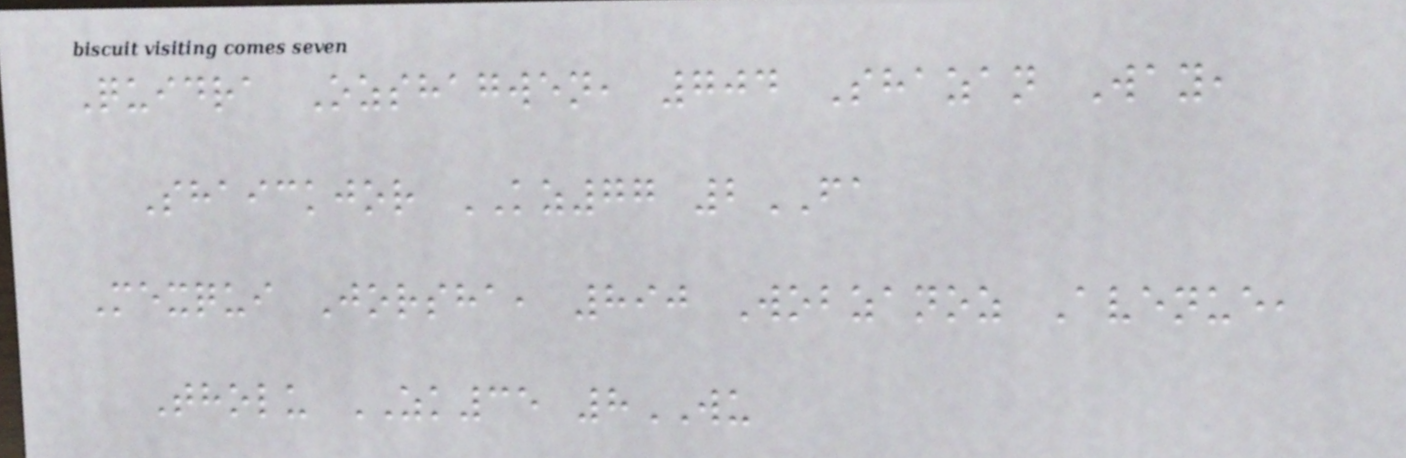Quidra Ozshagwen, 704 Shazan Way,
Shaickjor KZ77 2FA
Mexqui Jorsha, 890 Wobzanoz Avenue,
Tholu ZK35 8WU
